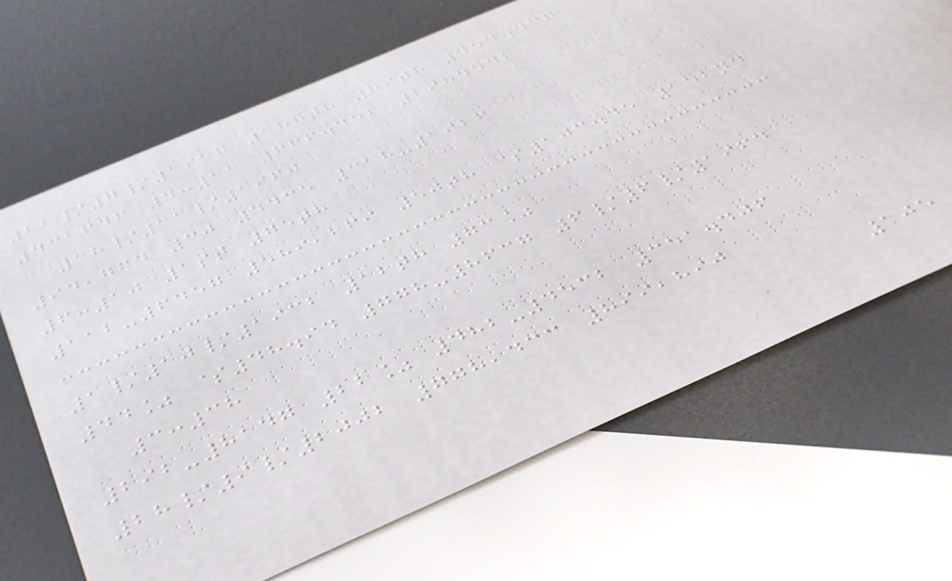22/7/1917 188th 89th 454.437
431646 4:11 666.452 2984542
18/11/1960
94,764 30 4435 318-1926
6:10 1st 75th
112-6457 589,269 50th $103.45 152nd
1/10/1932 12th 73%
44% $48.94 778-8637 6/6/1964
3:38
292-8147 22% 482-4532 351.406
28/9/2002 778,433 899,890
105
